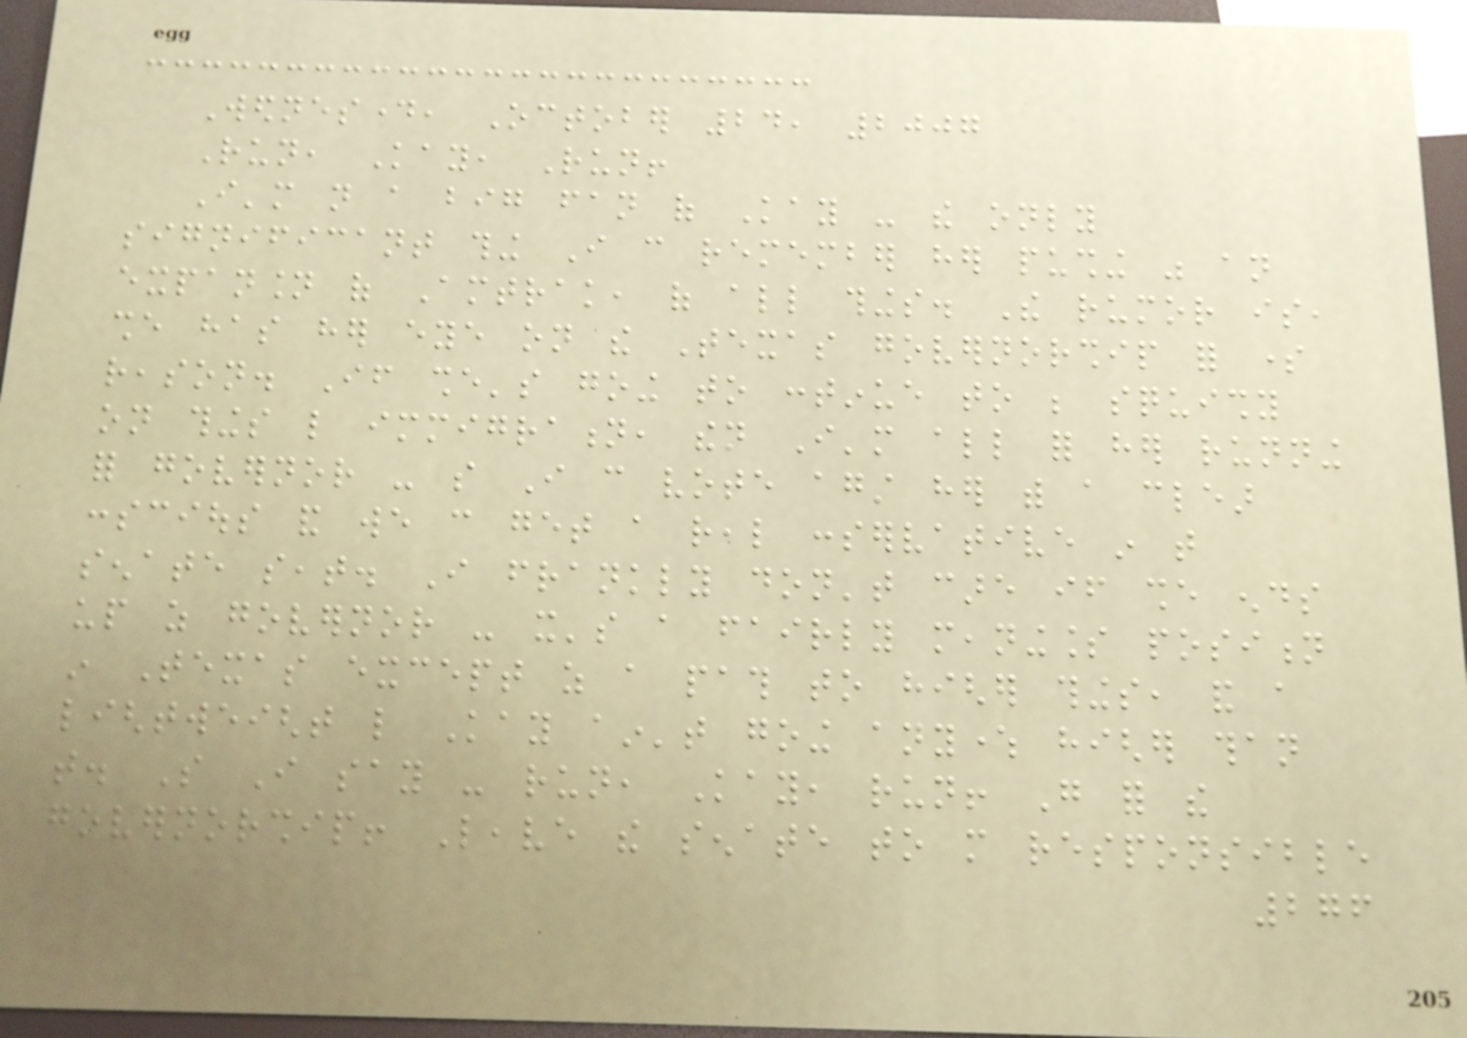Wednesday, October 24, 2007
Run, Kay, Run!
I'm not a big fan of Kay - the only
significant thing I can remember her pushing was an
expansion of Amtrak, of all things. The rumor is,
she has her eye on the Texas governorship for some
reason. If she's going to continue to be squishy
on things like immigration, then I'm all for her running
for governor - so I can vote against her with a clear
conscious and we can get a real conservative in that
senate seat. I frankly don't care if she ends
up as governor - it's a fairly meaningless position
in Texas except as a path to higher things, and a
lightweight like Kay ain't going anywhere higher than
that. So I say - run, Kay, run! Go for the
governorship! Leave the senate to more responsible
276
